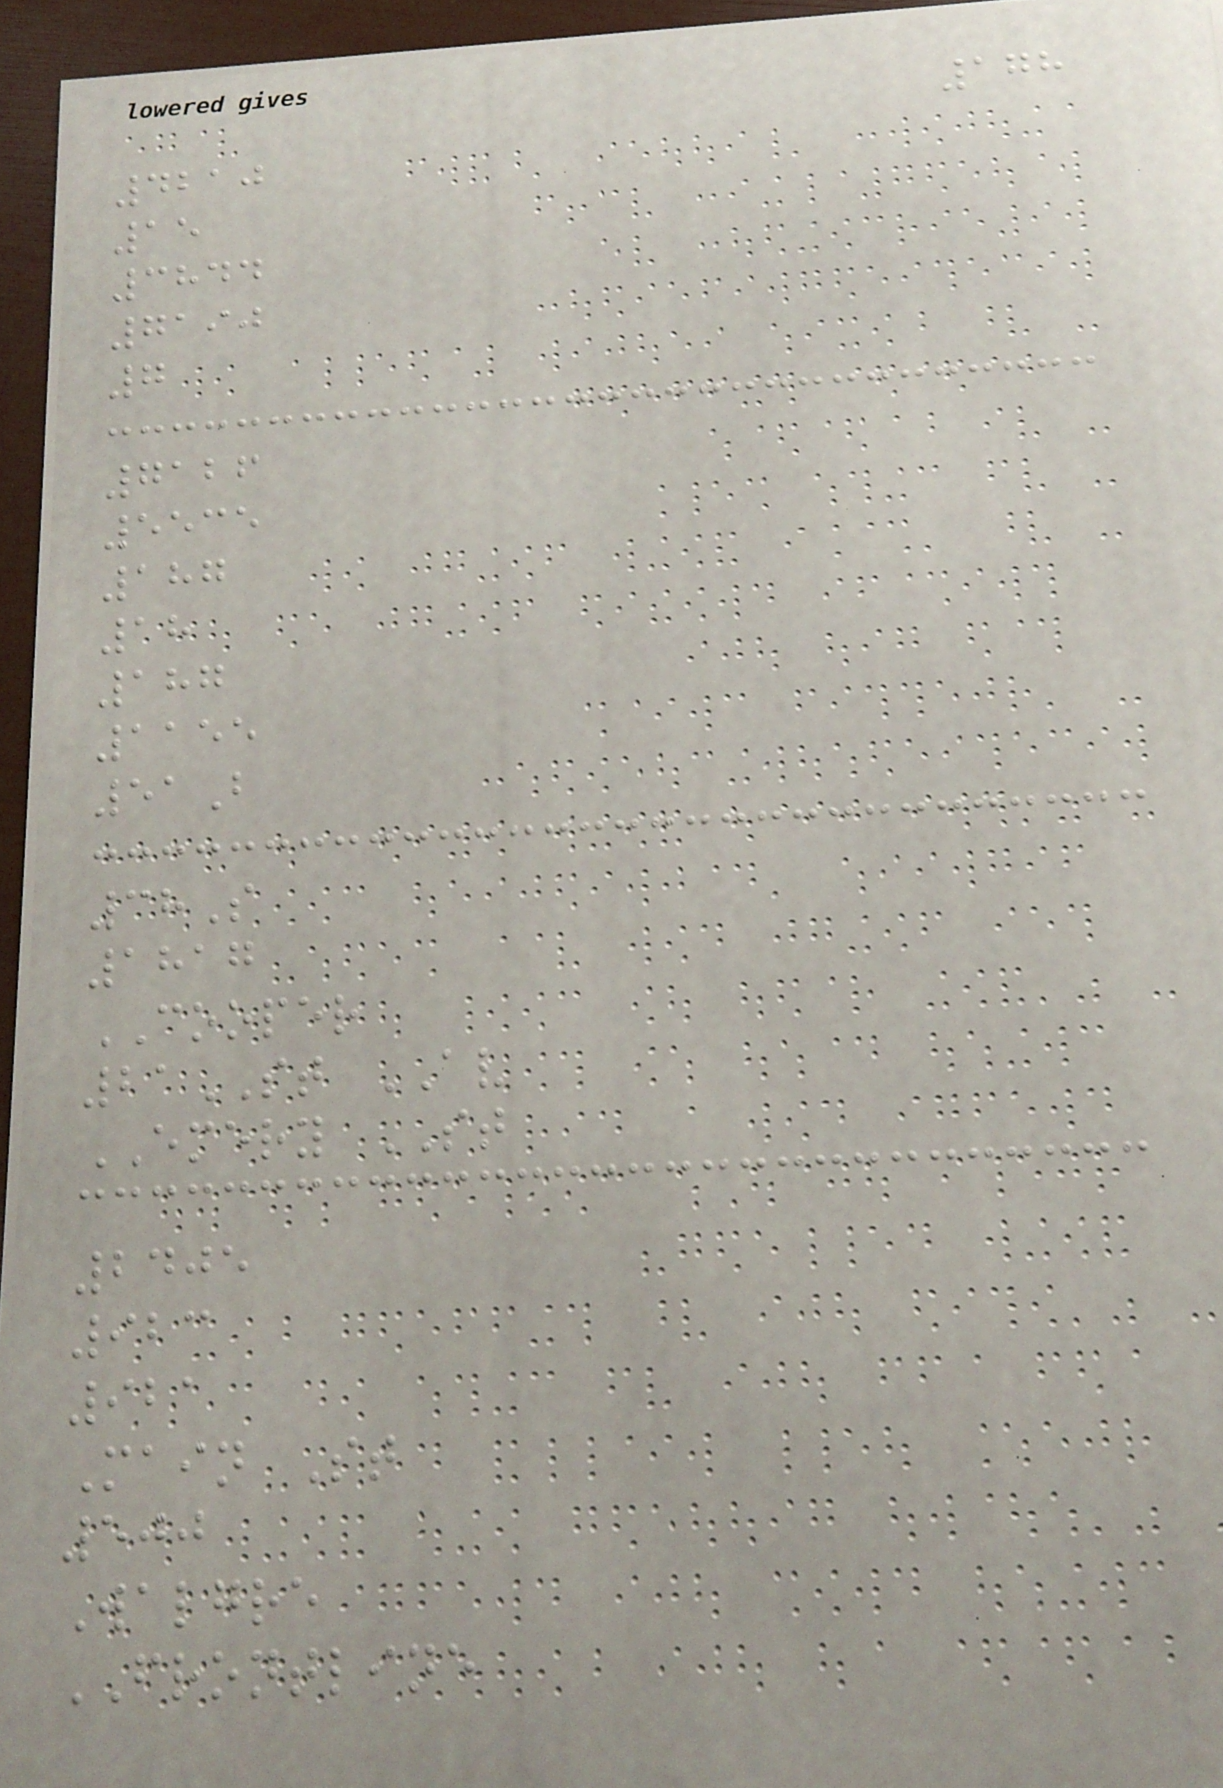178
4210
15
3844
7190
7
7126
5535
187
18
187
1155
51B
38S
1817
COOPER
21ST AV
EMERY ST
2405
923
921
Main St
500
Walgre
FRONTLINE
